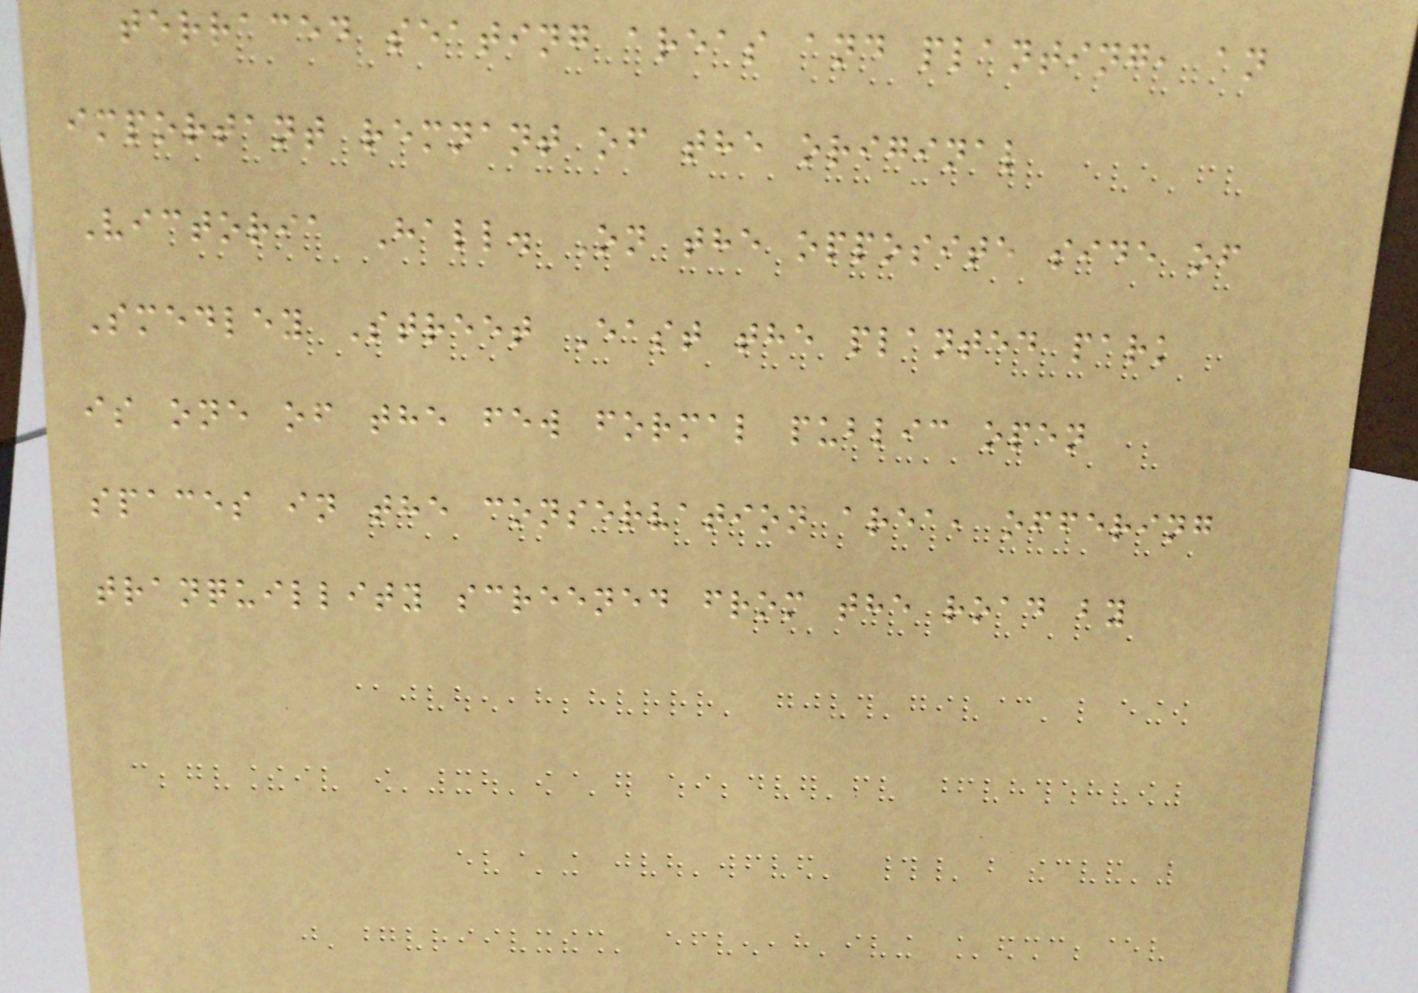terraced seating areas and planting, an
important remnant of the original
Victoria Hall. On the opposite side of
Smedley Street East the planted park
is one of the few formal public open
spaces in the conservation area, offering
tranquillity screened from the road by
